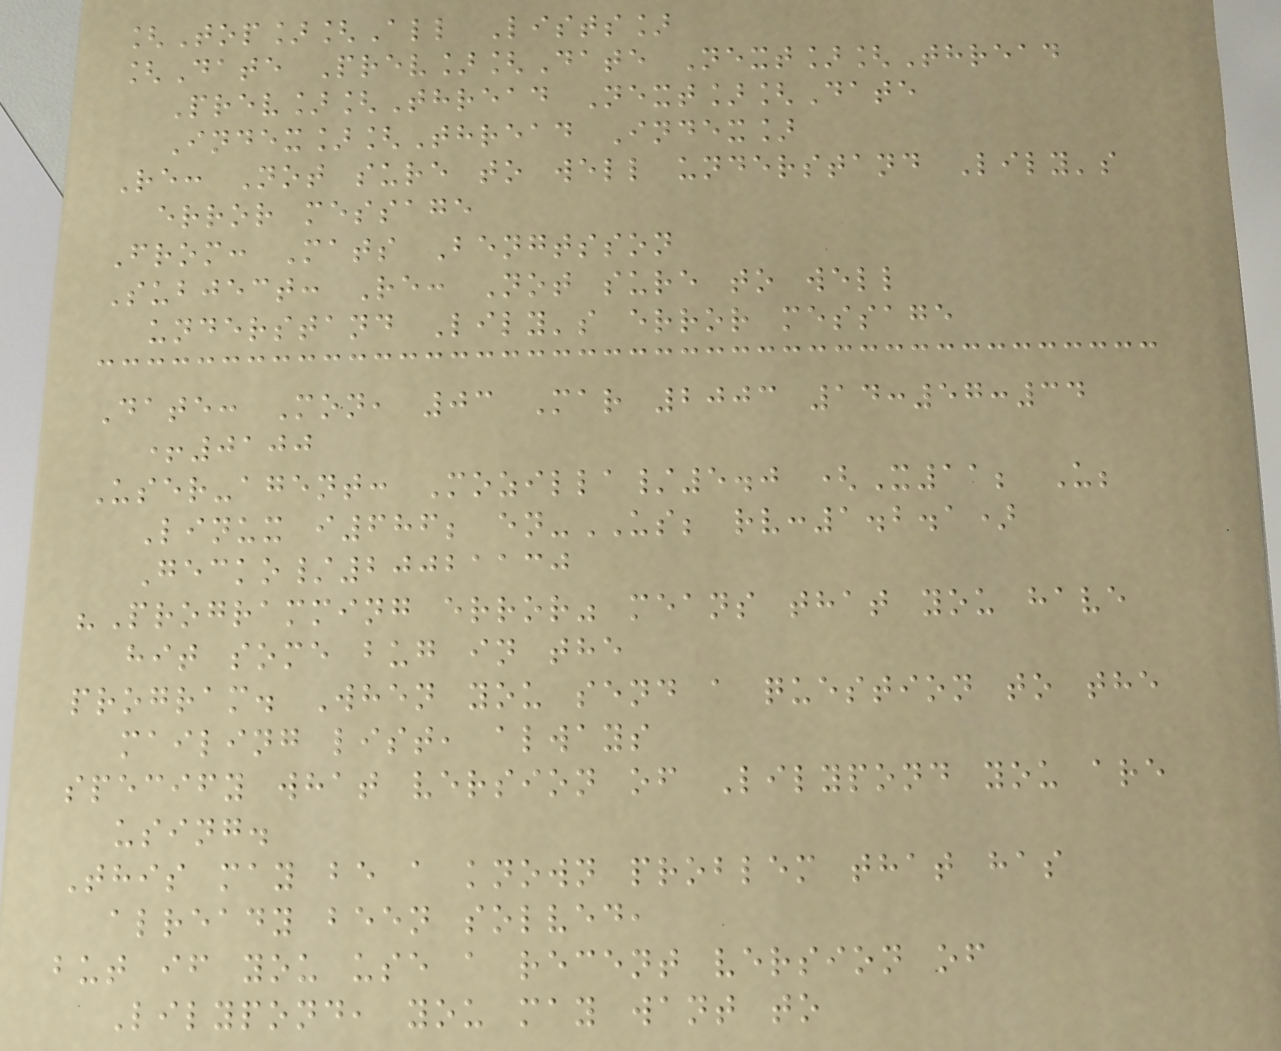[Top][All Lists]
[Date Prev][Date Next][Thread
Prev][Thread Next][Date
Index][Thread Index]
Re: Not sure to well understand Lily's
error message
From: Mats Bengtsson
Subject: Re: Not sure to well
understand Lily's error message
Date: Mon, 03 Mar 2003 14:57:34
+0100
User-agent: Mozilla/5.0 (X11; U;
Linux i686; en-US; rv:1.2.1)
Gecko/20021130
"Programming error" means that you have
hit some bug in the
program. When you send a question to the
mailing list, always
specify what version of Lilypond you are
using.
This may be a known problem that has
already been solved,
but if you use a recent version of
Lilypond, you may want to
